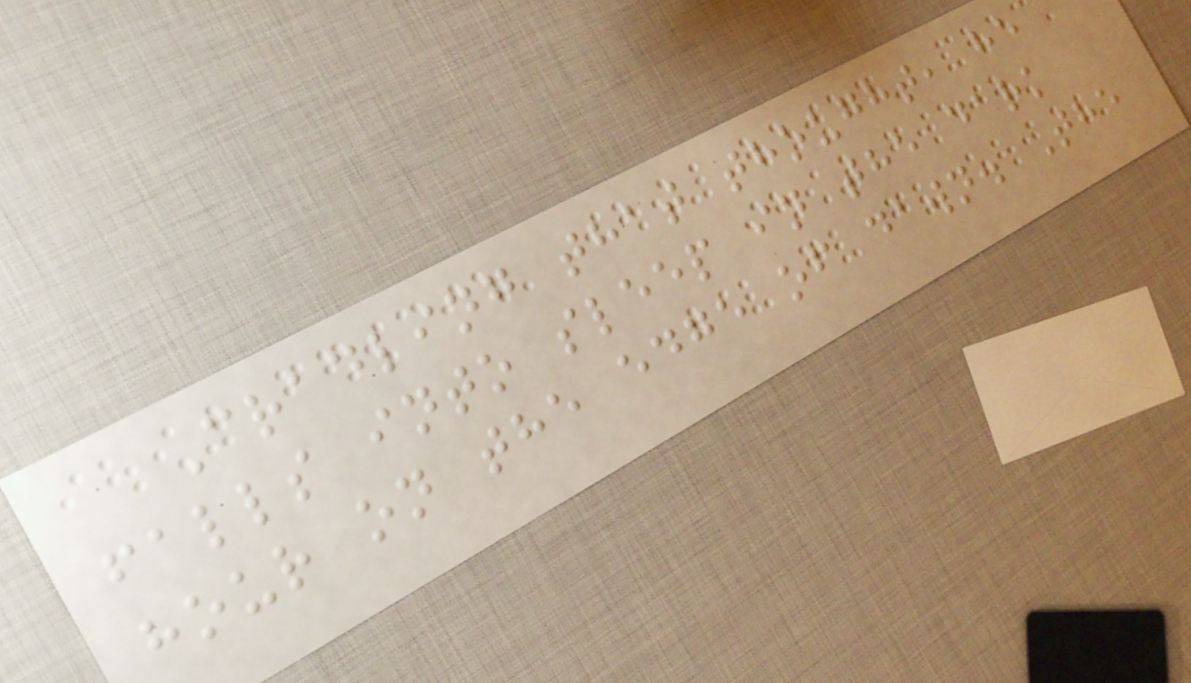Cradling that thought, he
falls into sleep in the dark
hour on the edge of dawn. The
